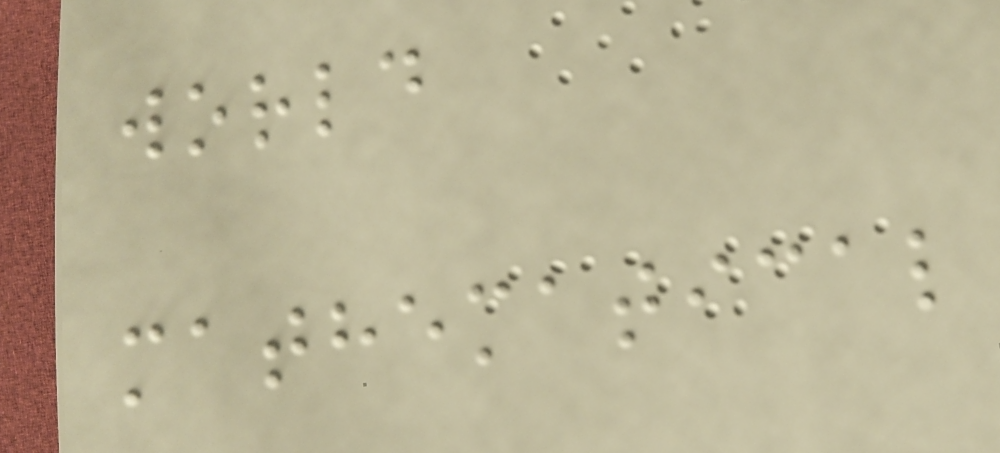world
mathematical
